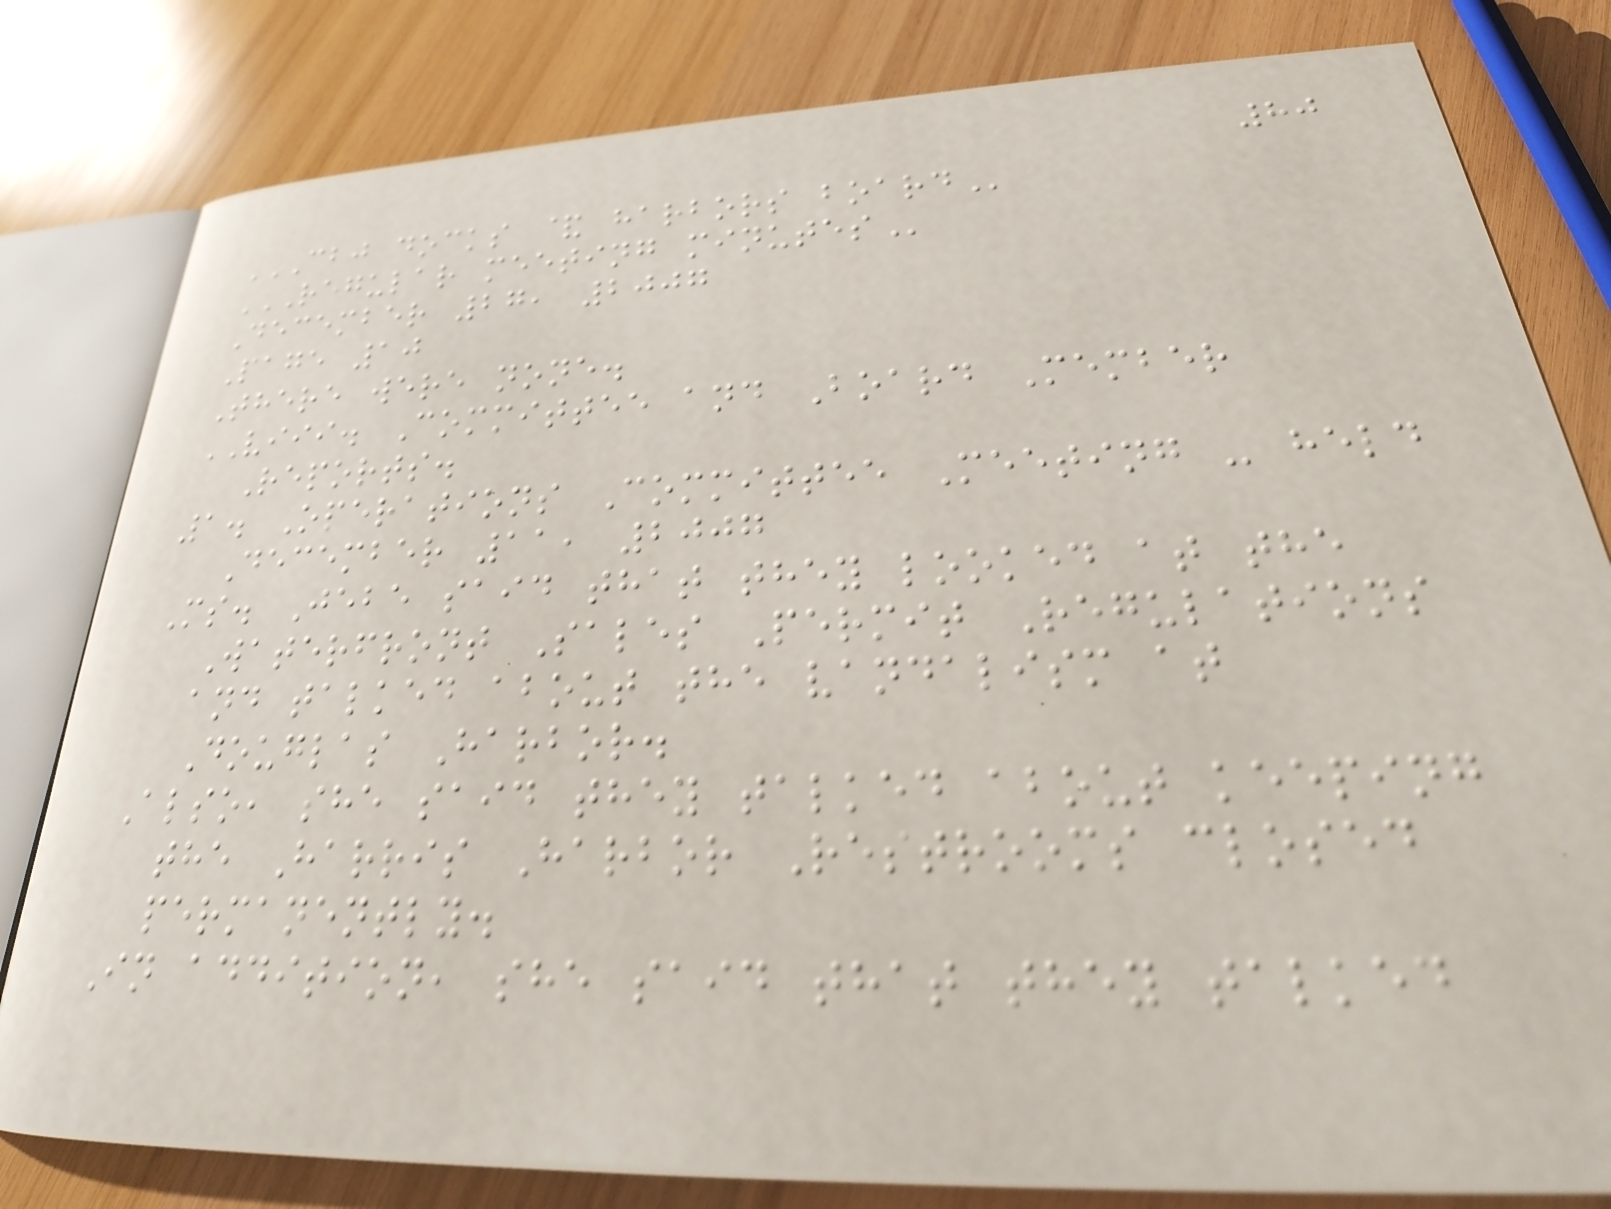80
CBJ DOCKS & HARBORS BOARD
REGULAR MEETING MINUTES
December 27, 2007
Page 10
There were none.
VIII. Committee and Board Member
Reports.
1. Operations Committee Meeting - held
December 11, 2007
Ms. Jebe said that they looked at the
Waterfront Sales Permit Regulations
and talked about the vandalism at
Douglas Harbor.
Also, she said they talked about keeping
the Harris Harbor Restrooms closed
permanently.
In addition, she said that they talked
